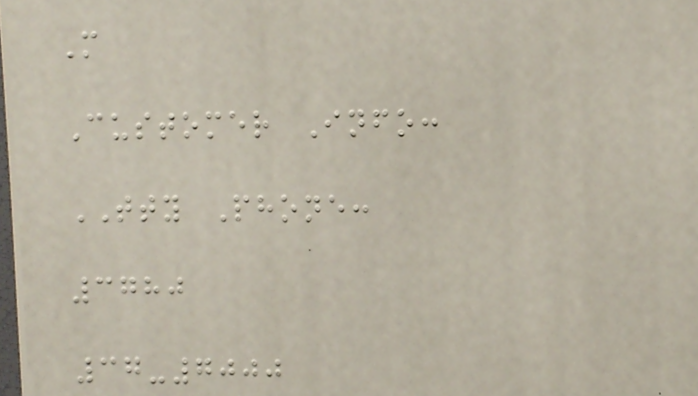M
Customer Info:
TTY Phone:
3780
37-7000
